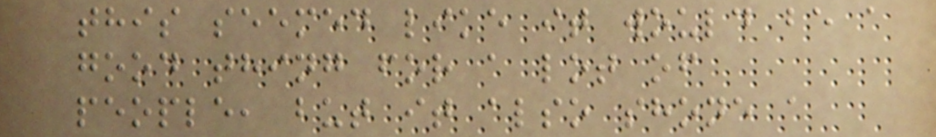this seemed like it would be a
good thing for a lot of
people, but it also shone a
